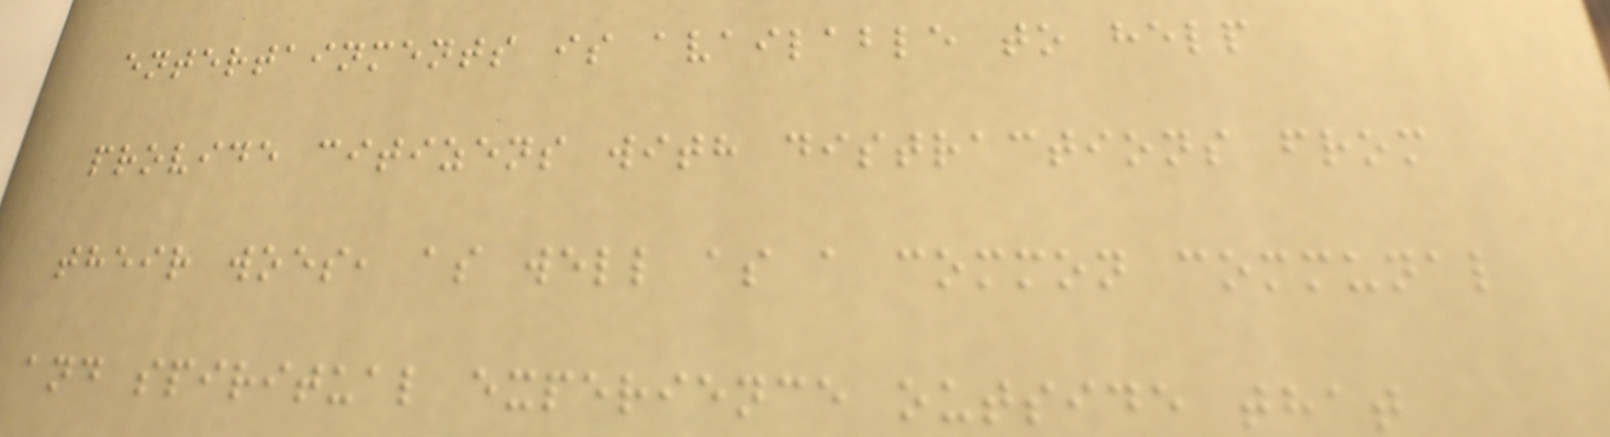entertainments is available to help
provide citizens with distractions from
their woes, as well as a common communal
and spiritual experience outside that
